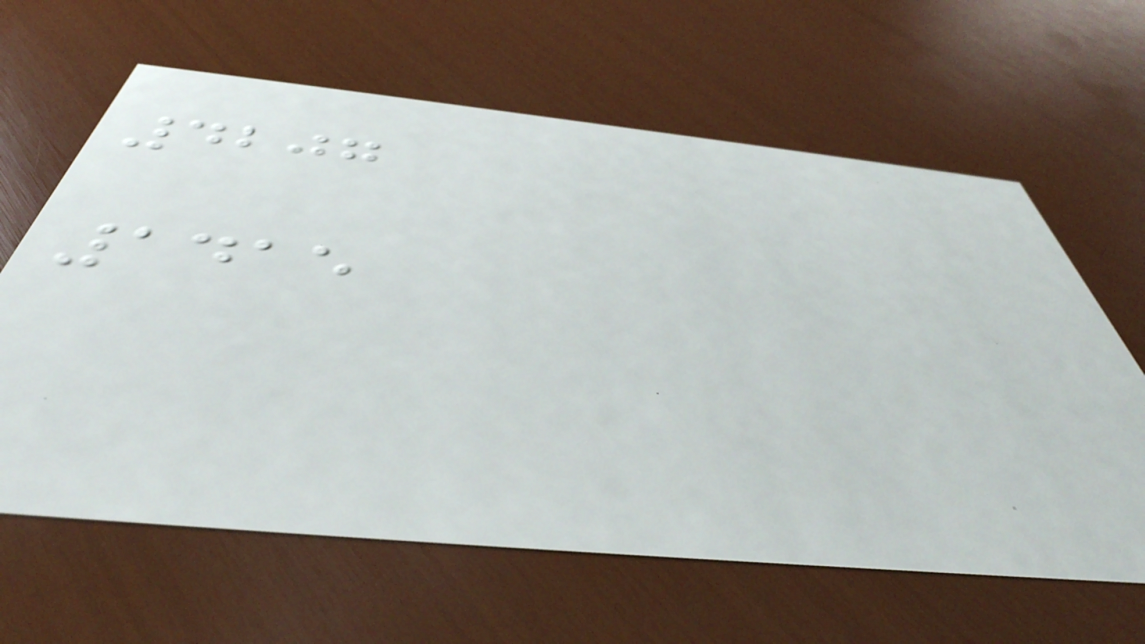4207
1415
